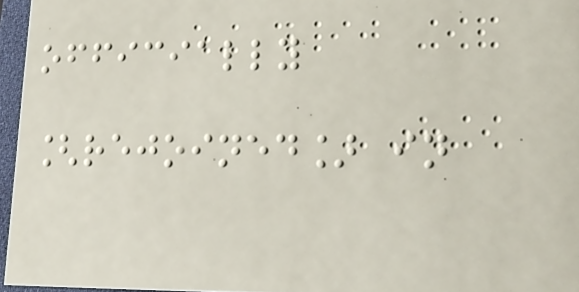officially
[rejoined] in
